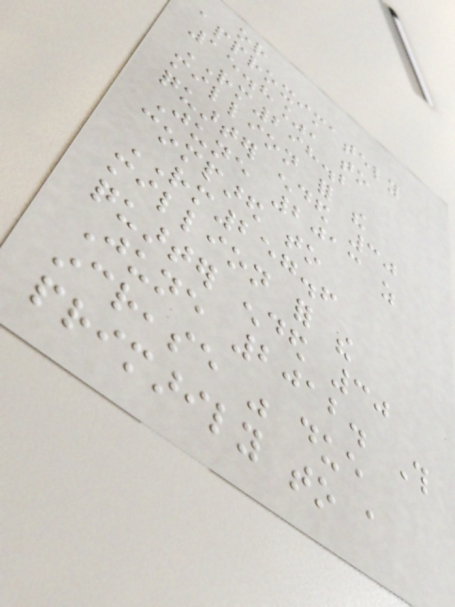or
approximately
15.8%, to
RM298.2
million for the
quarter ended 30
June 2013 as
compared to
RM257.6
million for the
quarter ended 30
June 2012. This
increase was due
primarily to a
